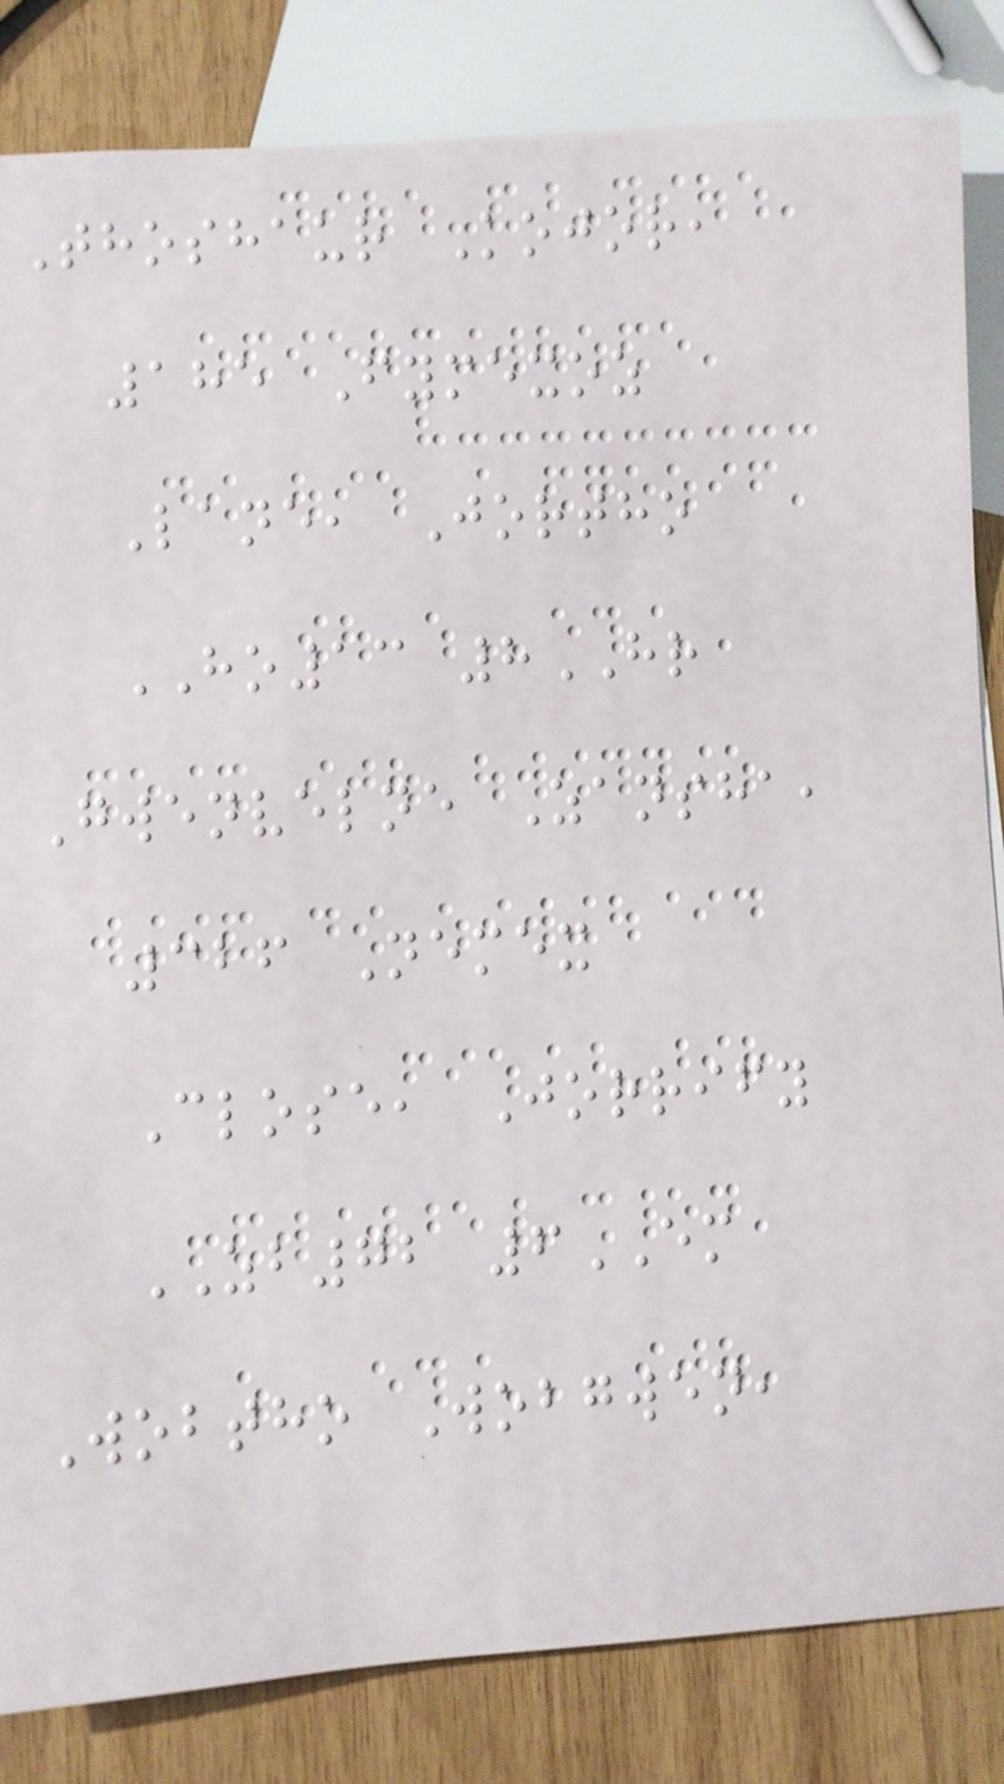Thoshaur Kojor,
185 Fymexoz
Lane, Jortho
HO13 8HR
Gwenvelne Zansha,
326 Nemex
Close, Jorrify
ZB72 6EM
Wobtho Wobgwen,
